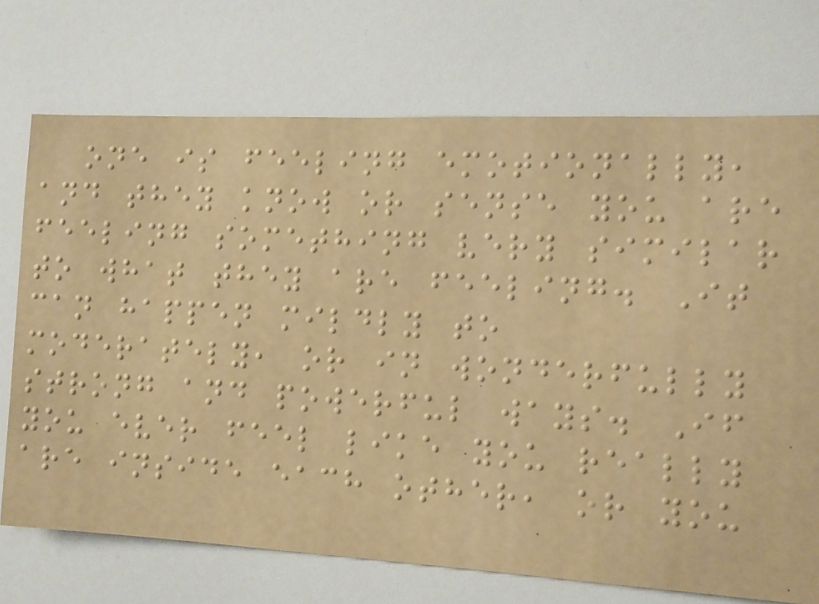one is feeling emotionally,
and they know or sense you are
feeling something very similar
to what they are feeling. It
can happen mildly to
moderately, or in wonderfully
strong and powerful ways. If
you ever feel like you really
are inside each other, or you
